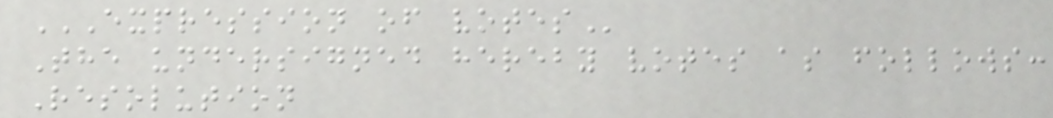EXPRESSION OF VOTES
The undersigned hereby votes as follows:
Resolution
